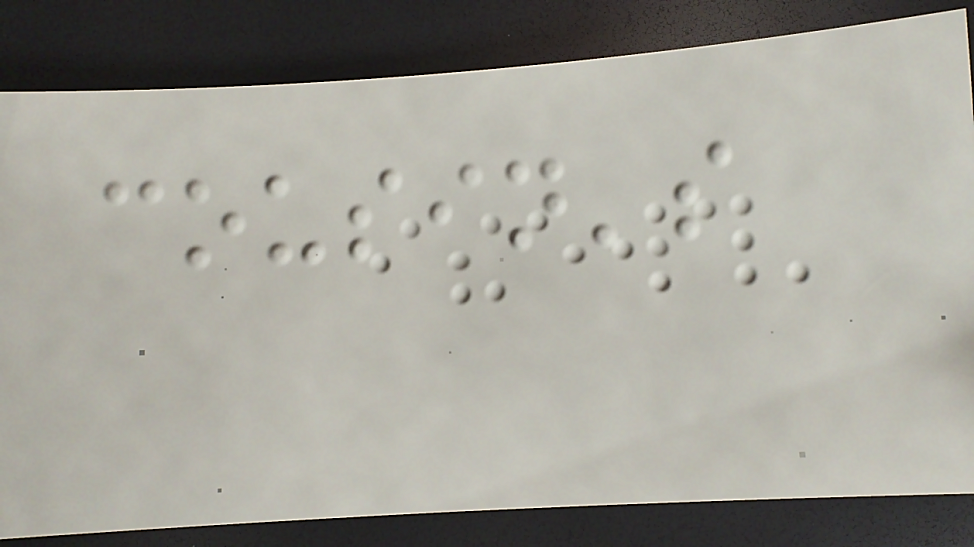cousin's
